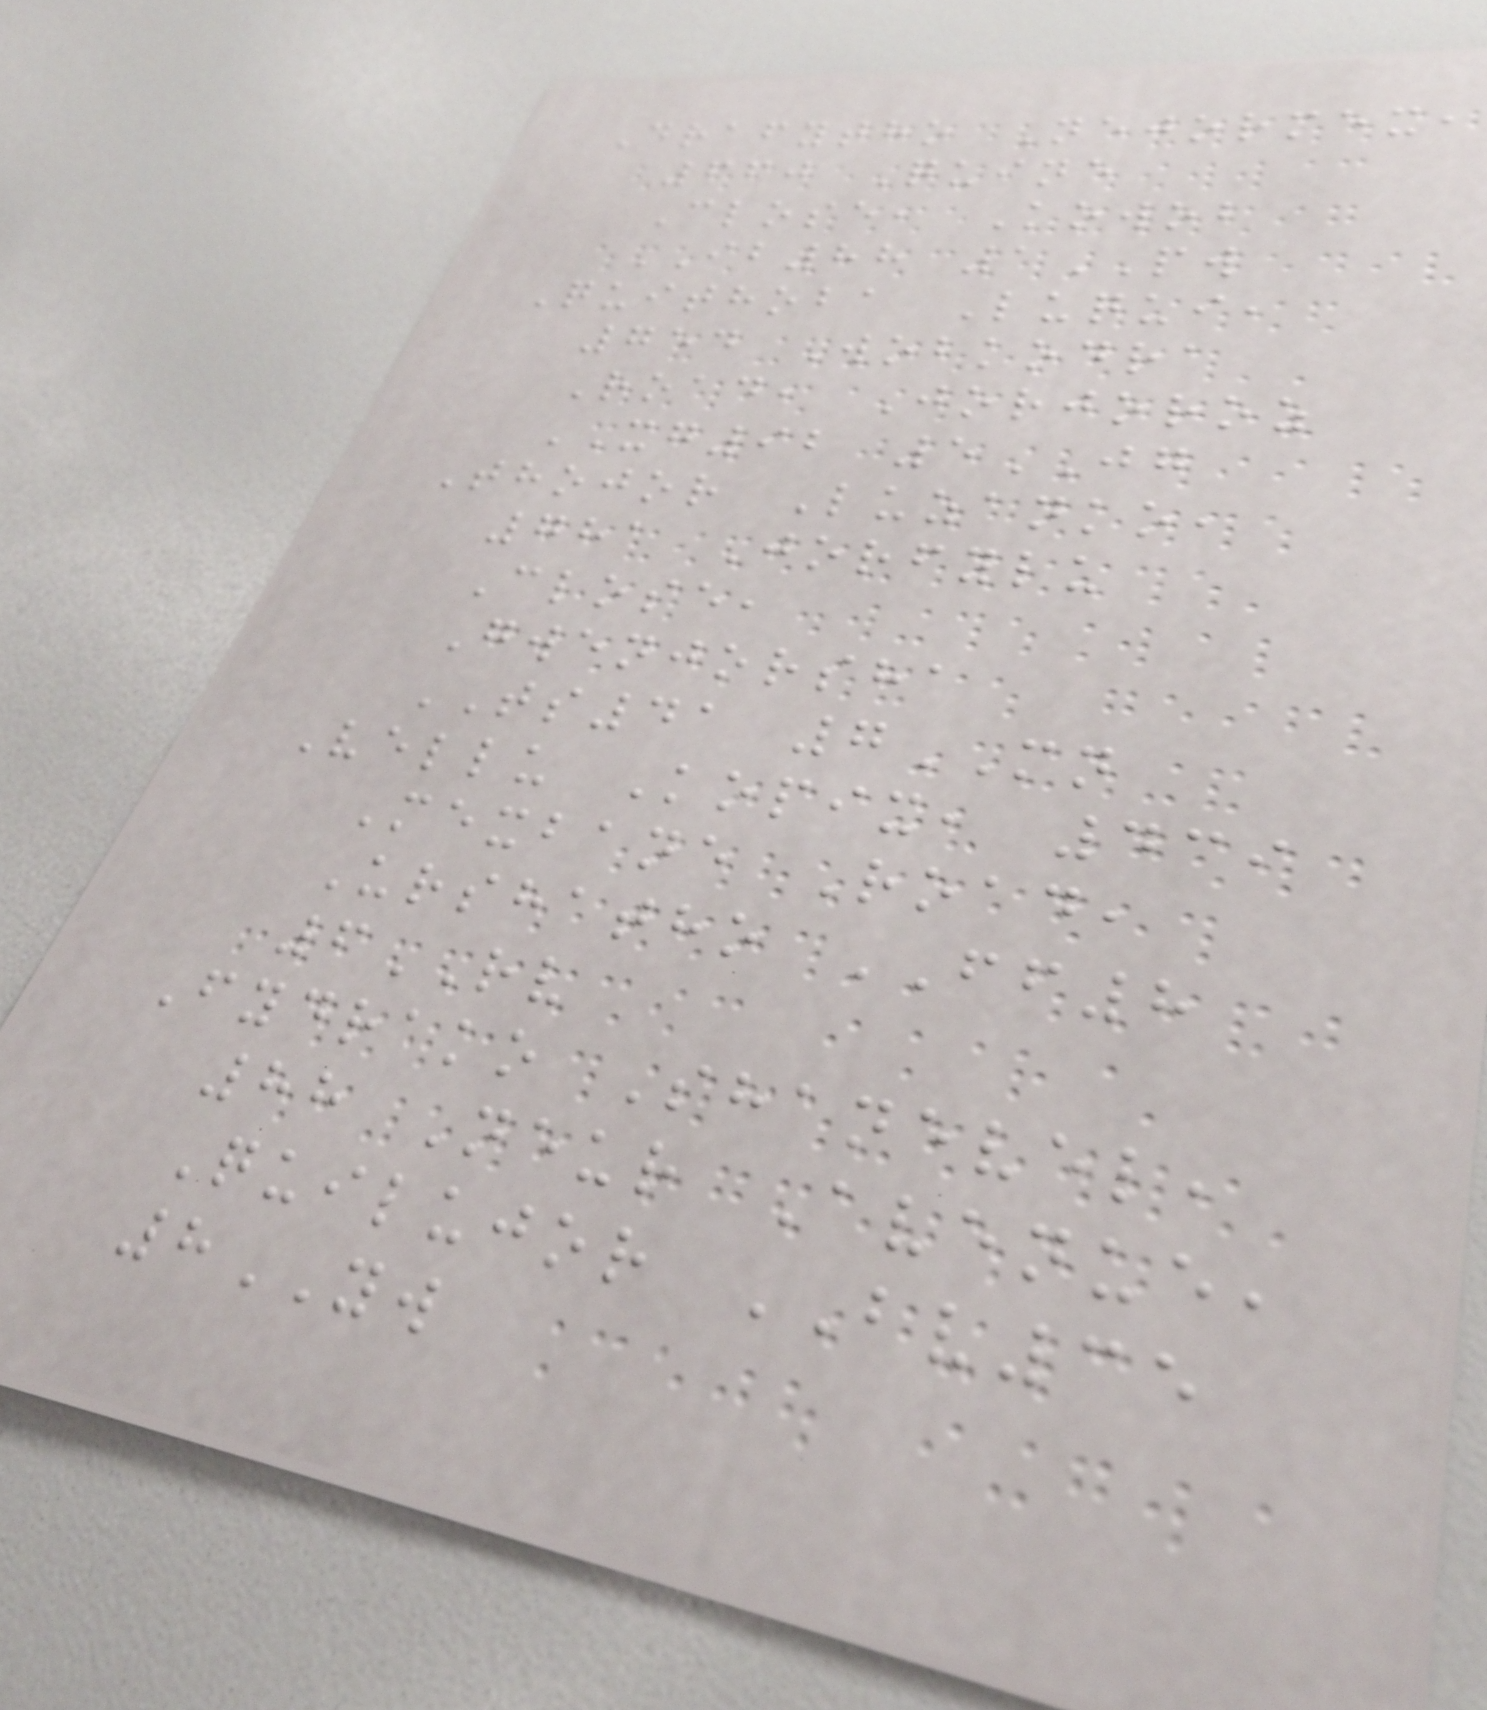Drafytho Nejormex,
660 Quine
Close, Kowob
IB88 1PW
Quithoba Luqui,
754 Wobkodra
Road, Jorjoroz
XG92 5JG
Thojor Luzanko,
781 Jorfylu
Close,
Gwenjorsha
TS41 7MN
Vellu Kopix, 439
Mexbane Road,
Urshatho FF8
6RV
Fydrako Shanevel,
88 Neur Avenue,
Quilujor BV35
8YW
